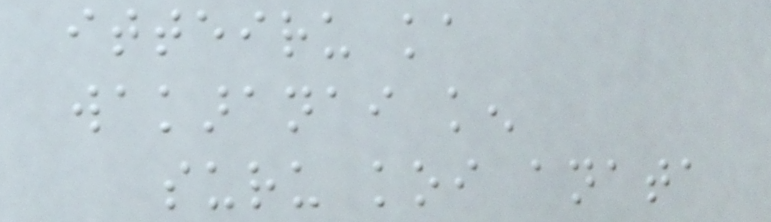itteiru ka
wakaranai ken
suru koi anata
